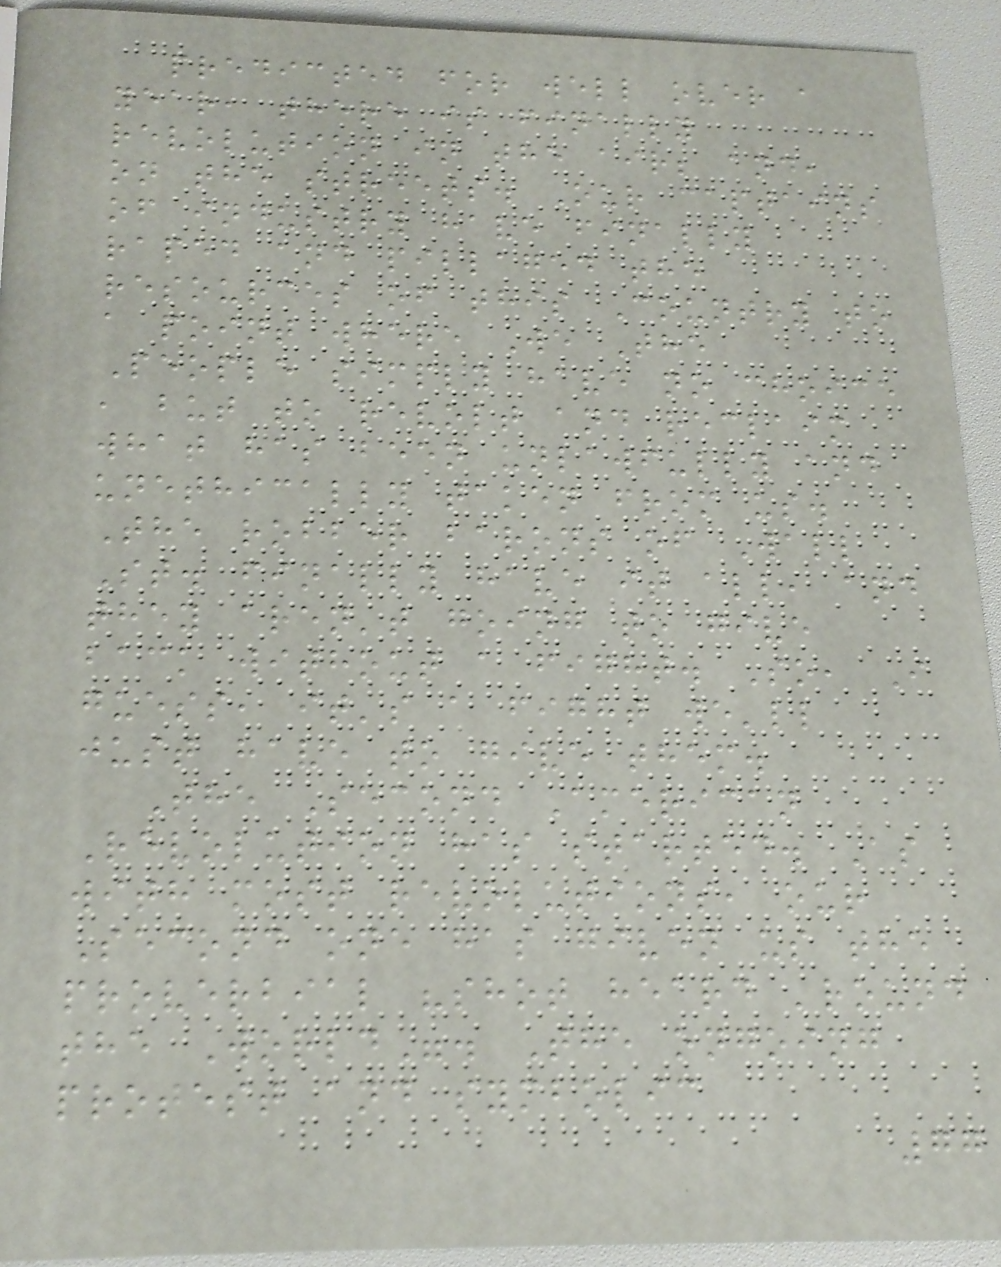predicted for well over a
year, there is finally
revolution in the air; and,
on the streets. Our captains
of industry have finally
raped and pillaged the
resources of this Country to
a point where We The
People simply have no choice
, but to revolt and reclaim
what has been unlawfully and
unethically taken from us.
The robber barons of Wall
St. finally have it all, and
they aren't going to give
back without a fight. So, I
guess, it's a fight we'll
just have to give them.
The Second American
Revolution has started. As
with most revolutions, our
Second one has given us the
proverbial "shot heard 'round
the World". The ongoing
protest and symbolic
77
